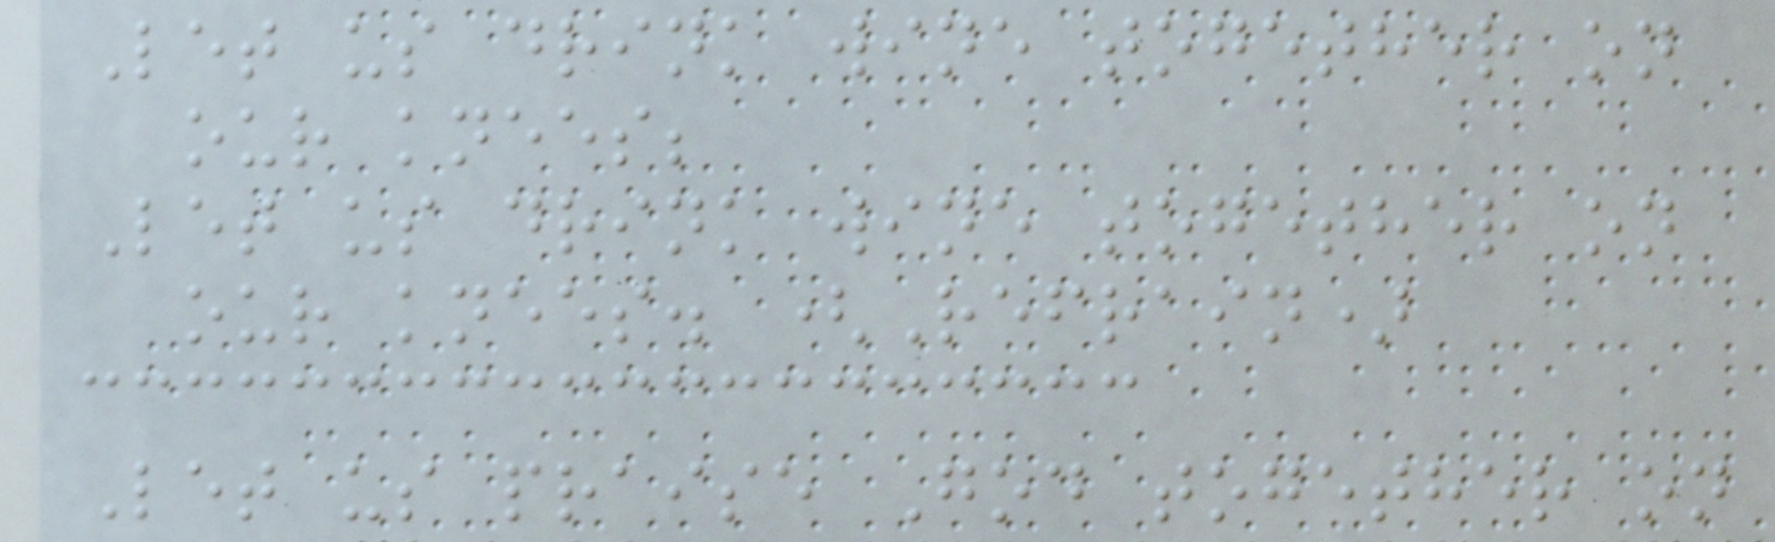Let us drink wine together on
our knees;
Let us drink wine together on
our knees. (Refrain)
Let us praise God together on
